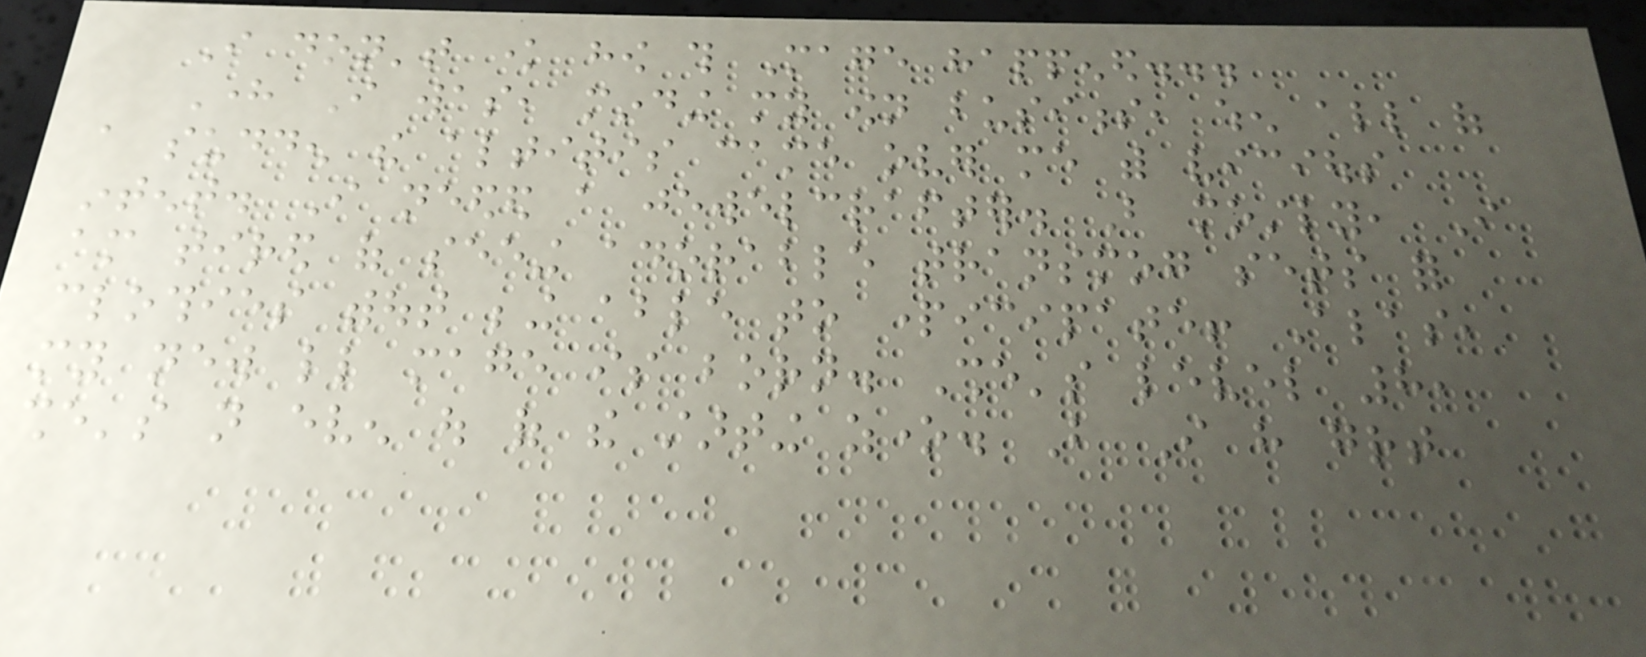I don't know how this Mage happened...
Here I was, minding my own business, when all of
a sudden the altitis came over me with vicious
intent. I needed a jewelcrafter. But mostly, I
am tired of seeing adorable transmog sets for
clothies without being able to participate! Alas,
my new little mage is born. She's level 8,
she's not even out of the starting zone. But I have great
